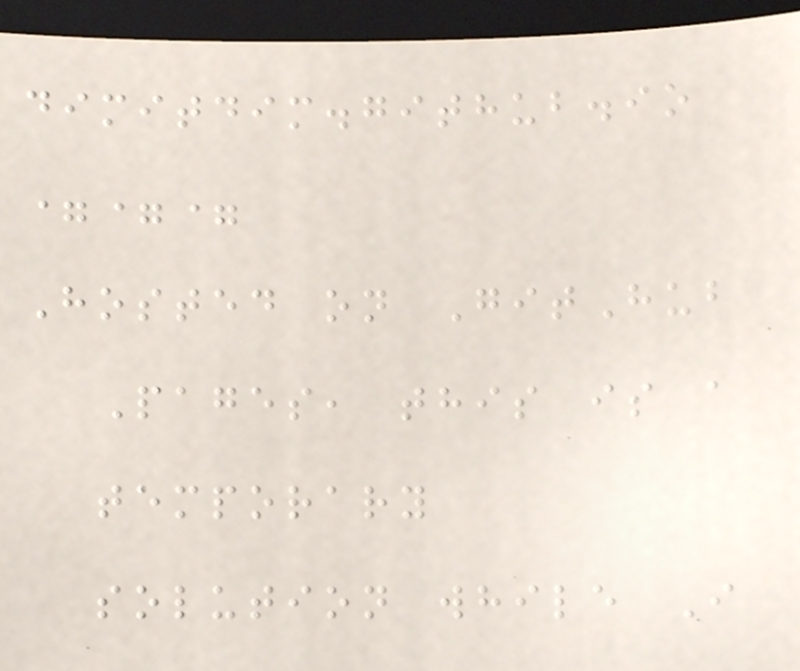dimitdim.github.io
===
Hosted on GitHub
Pages, this is a
temporary
solution while I
